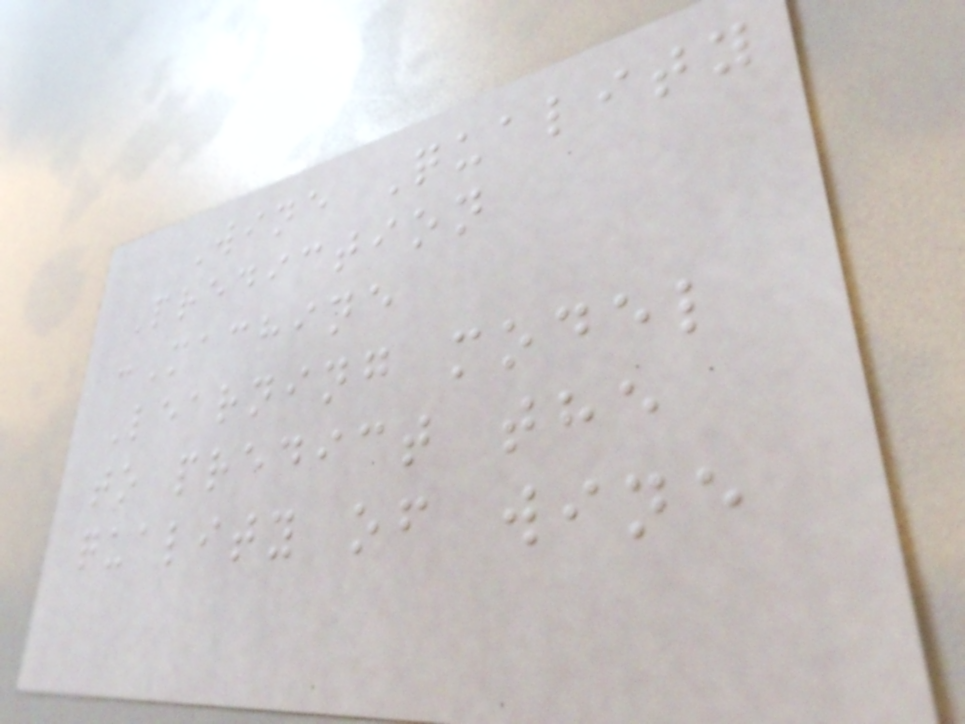Wine Quality
Prediction
:Machine
Learning model
to predict the
quality of wine
